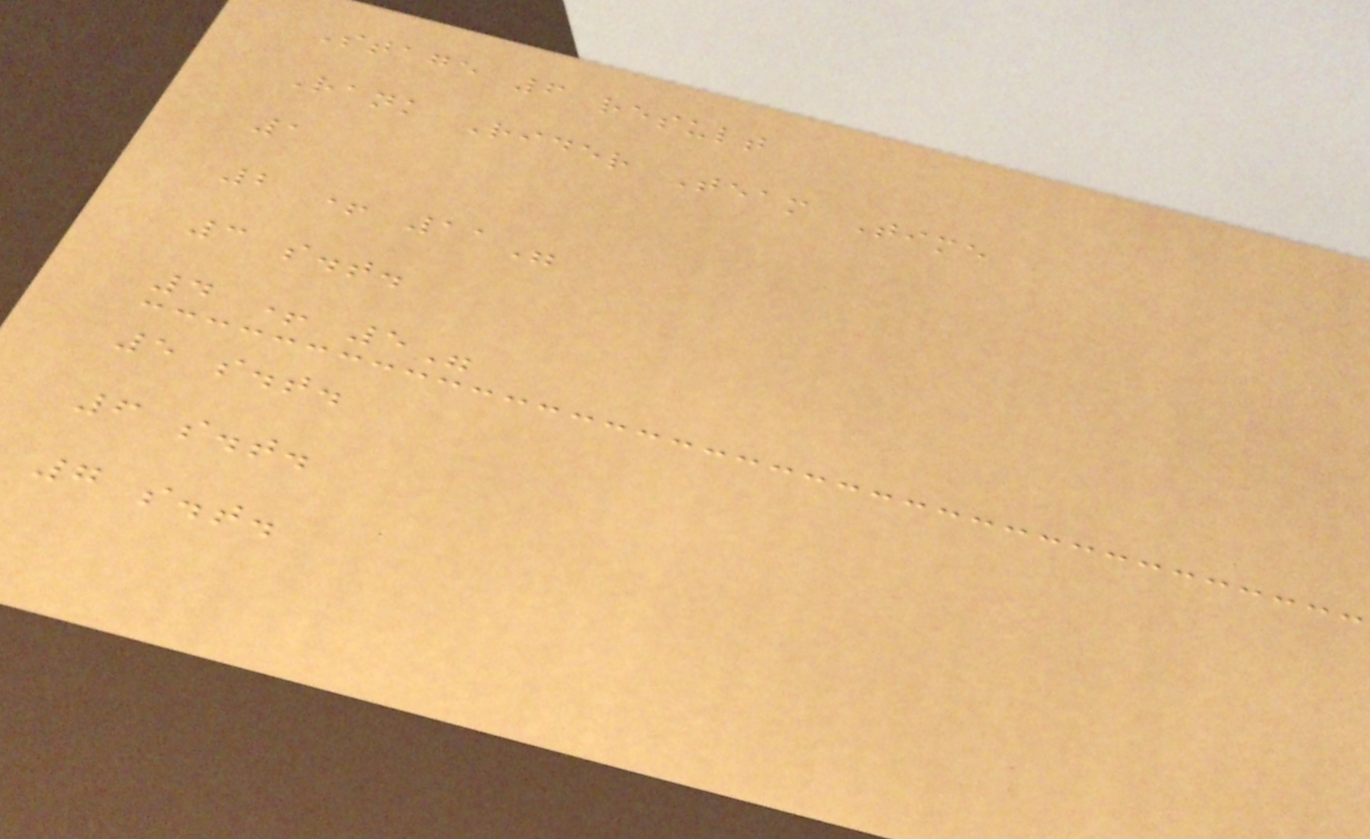Stage 6 result
Rank Rider Team Time
1
2 + 11"
3 s.t.
4 + 5"
5 s.t.
6 s.t.
7 s.t.
